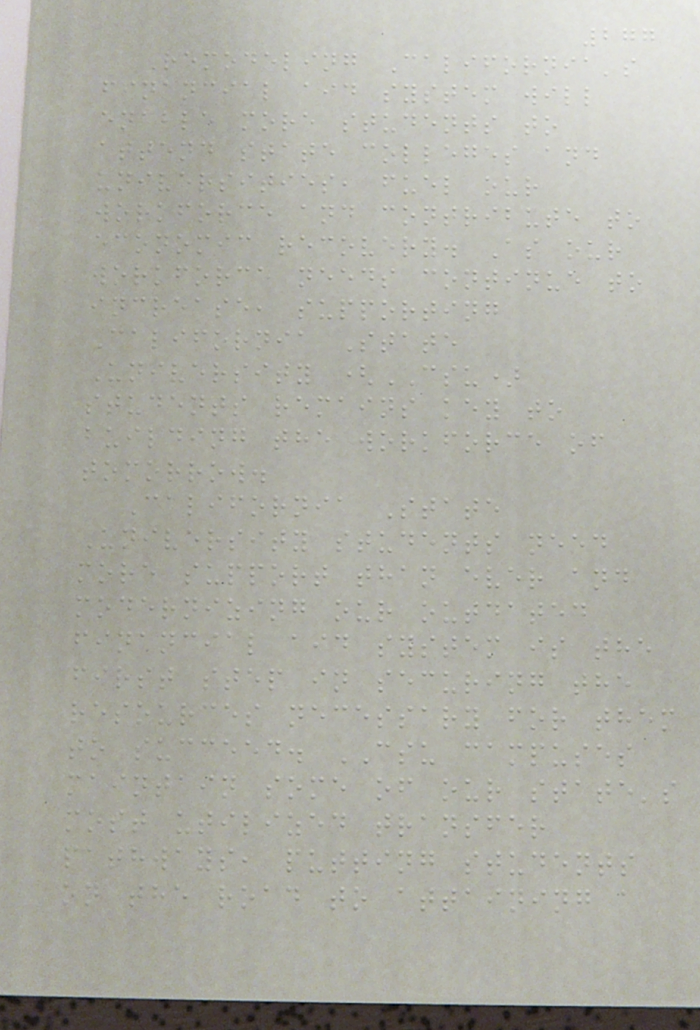277
Remodeling California's
financial aid system will
enable more students to
attend state colleges and
universities, fuel our
workforce and contribute to
economic recovery. As our
workforce needs continue to
increase, supporting
California State
University (CSU)
students remains key to
building the workforce of
tomorrow.
California State
University students need
more support than ever and
modernizing our outdated
financial aid system is the
first step in securing the
resources necessary for them
to succeed. CSU campuses
maintain some of our state's
most utilized transfer
pathways, putting students
on the road to attaining a
